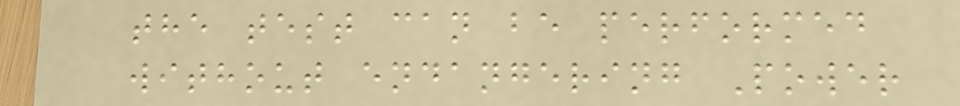the test can be performed
without endangering Power
